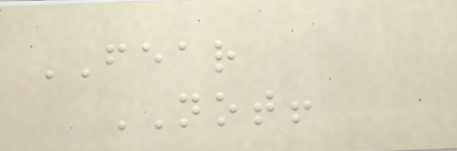FEAR
NOT!
